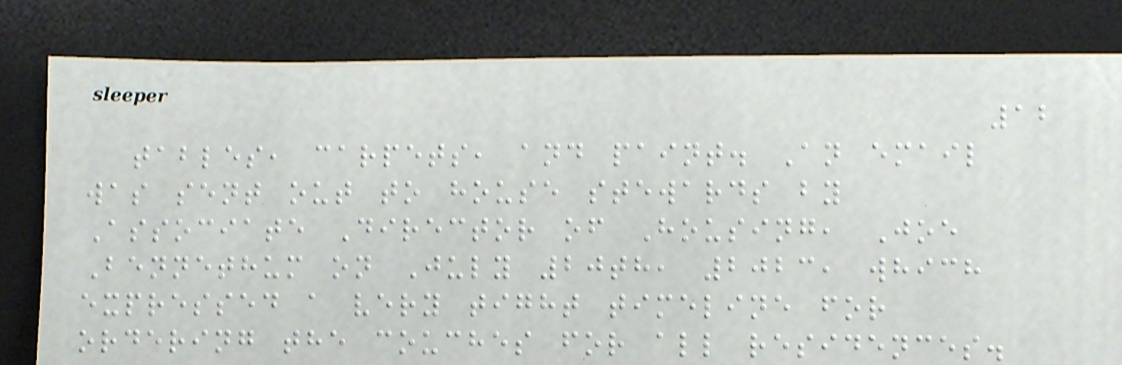12
tables, carpets, and paint. An email
was sent out to house stewards by
Associate Director of Housing, Joe
Bennethum on July 20th, 2023, which
expressed a very tight timeline for
ordering the couches for all residences.
